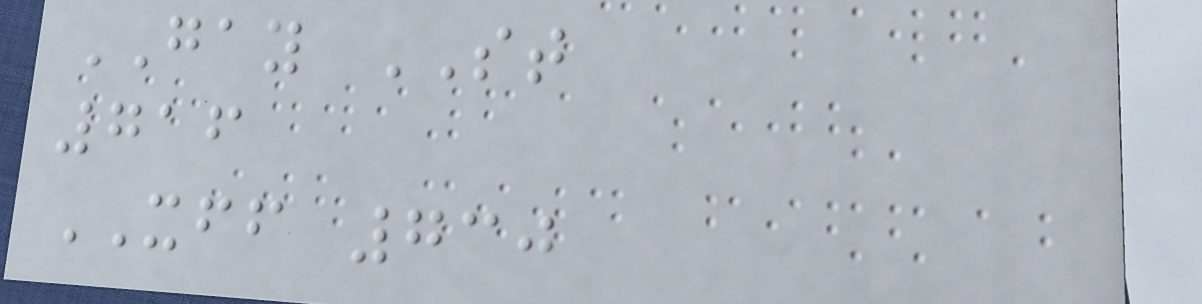GAY ST
716
XFF 730
